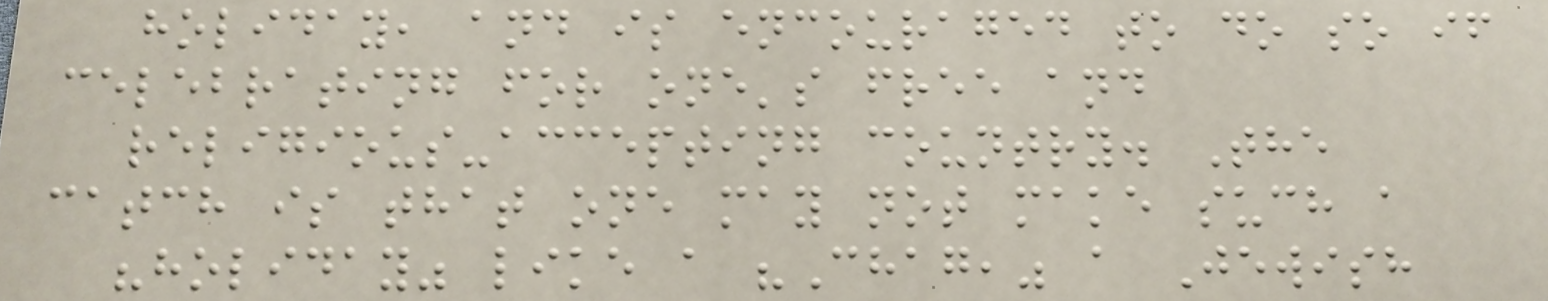holiday, and is encouraged to do so if
celebrating for one's free and
religious-accepting country. The
catch is that one may not make such a
"holiday" like a "Chag," a Jewish
